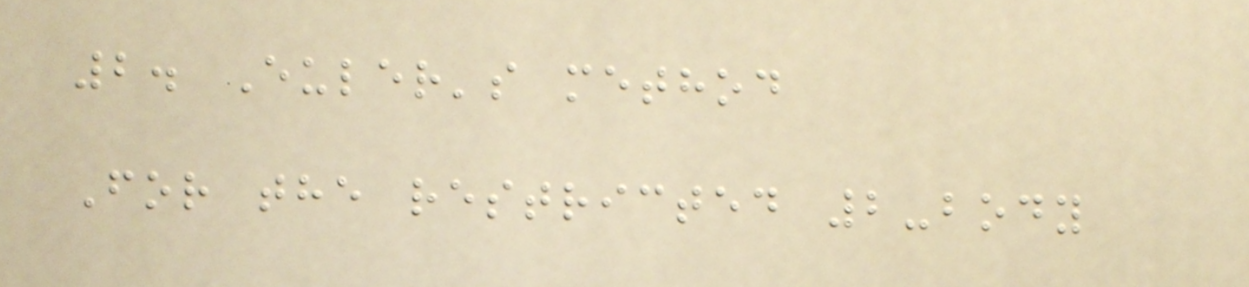2. Euler's method
For the restricted 2-body
